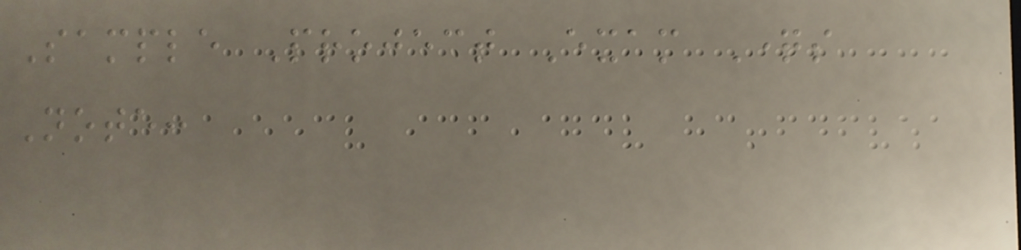Sample Project Exam Questions
Note:
